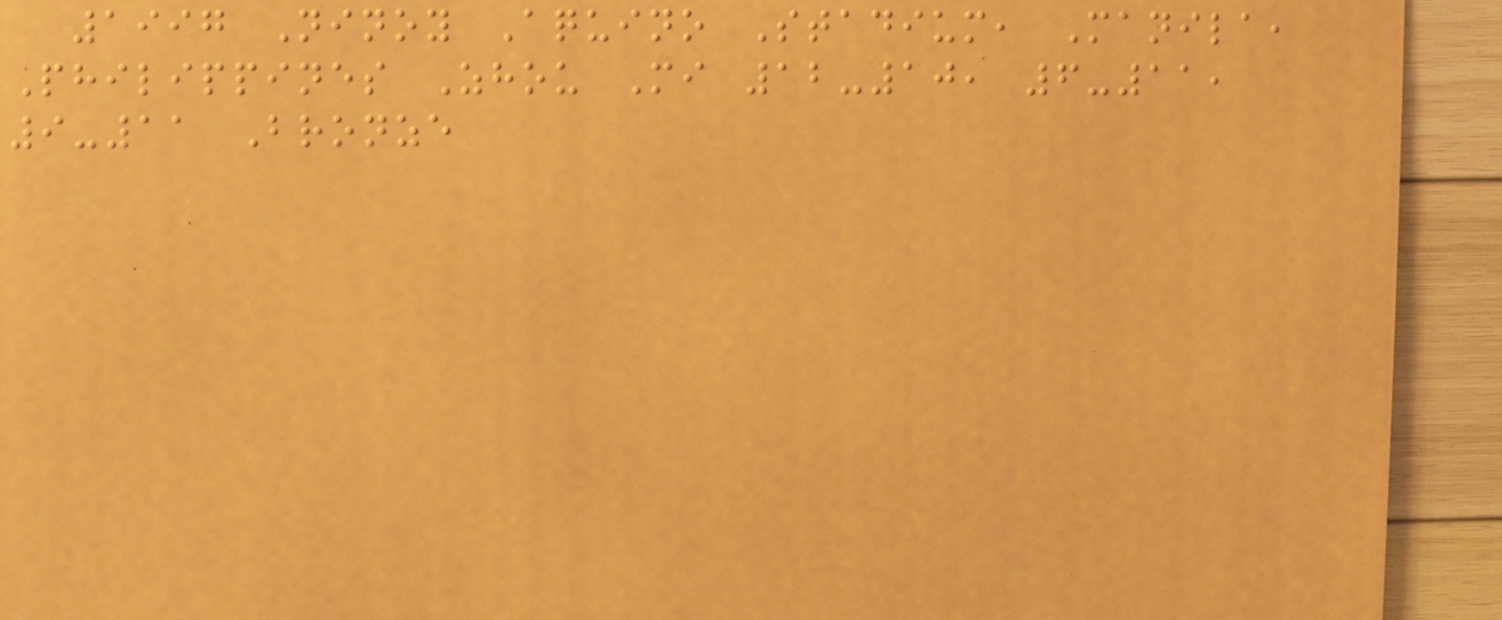1997 Ninoy Aquino Stadium, Manila,
Philippines Zhou Mi 12-10, 6-11,
9-11 Bronze
